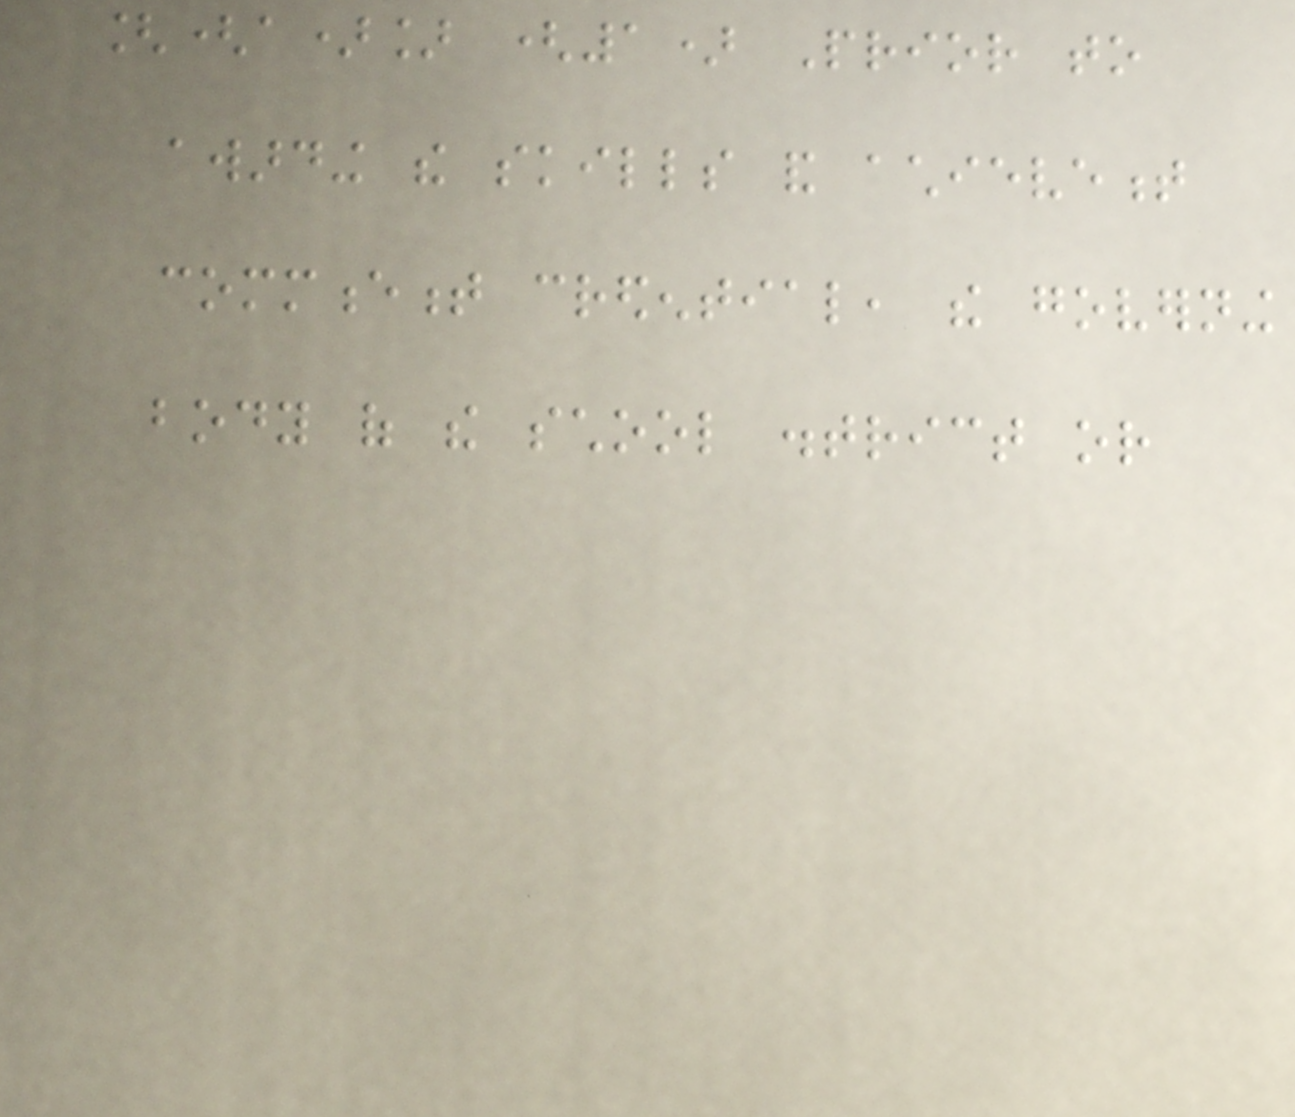[(a)] (1) Prior to
awarding the skills and achievement
commencement credential, the governing
body of the school district or
